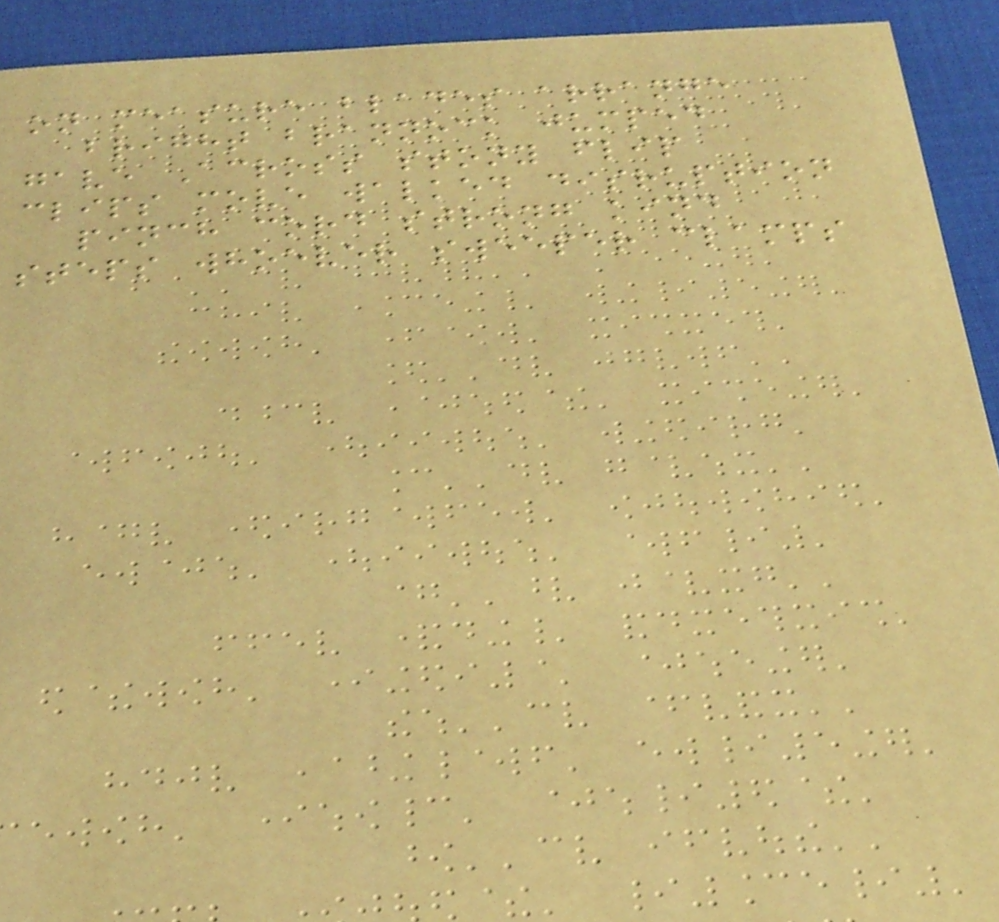on measure blades arrange
bright brannock jumped
gave Across stony flip
clips move walked disruption
pinch cord strong kind
steps whoever sweeper clamps
